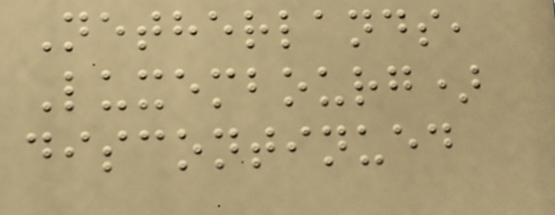Netherlands,
Luxembourg)
discontinued
